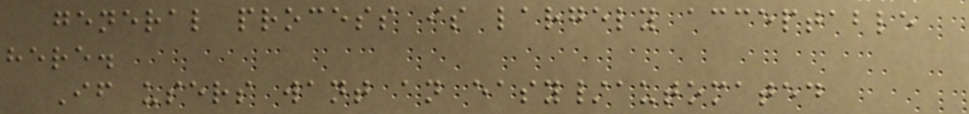general process is largely acceptable
here.
If users want an easy/automated
